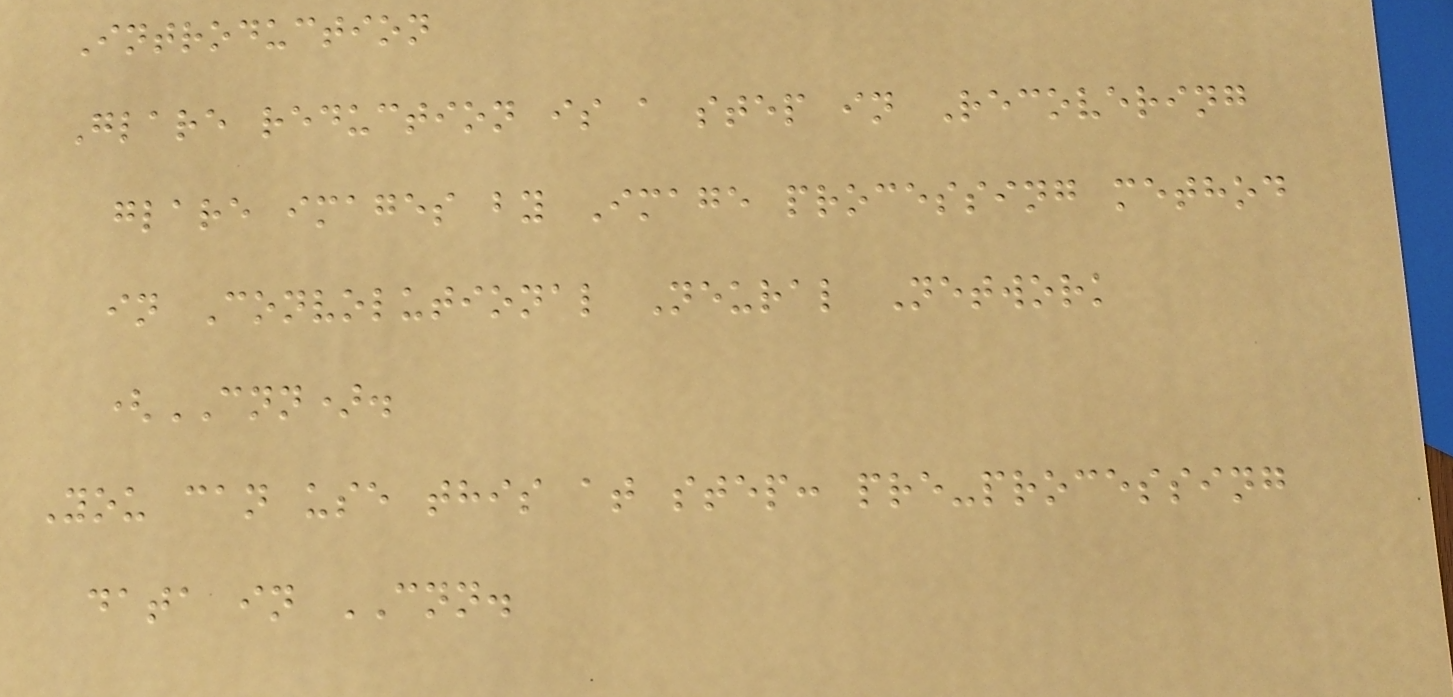Introduction
Glare reduction is a step in Recovering
glare images by Image processing method
in Convolutional Neural Network
(CNN).
You can use this at step: pre-processing
data in CNN.
